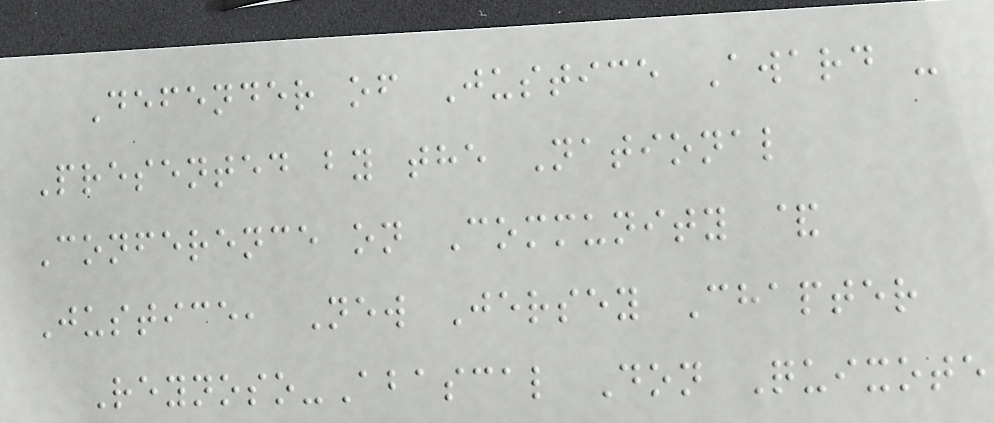Defender of Justice Award -
Presented by the National
Conference on Community &
Justice, New Jersey Chapter
Reynoso-Abascal Don Quixote
